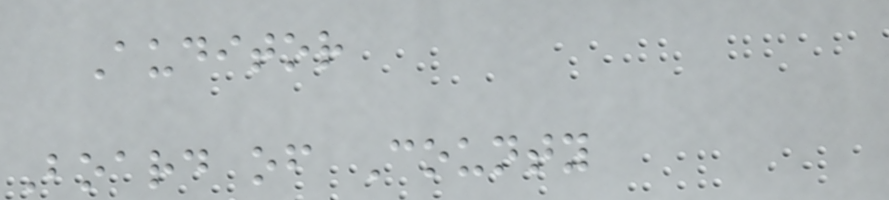Auditor
Board of County
